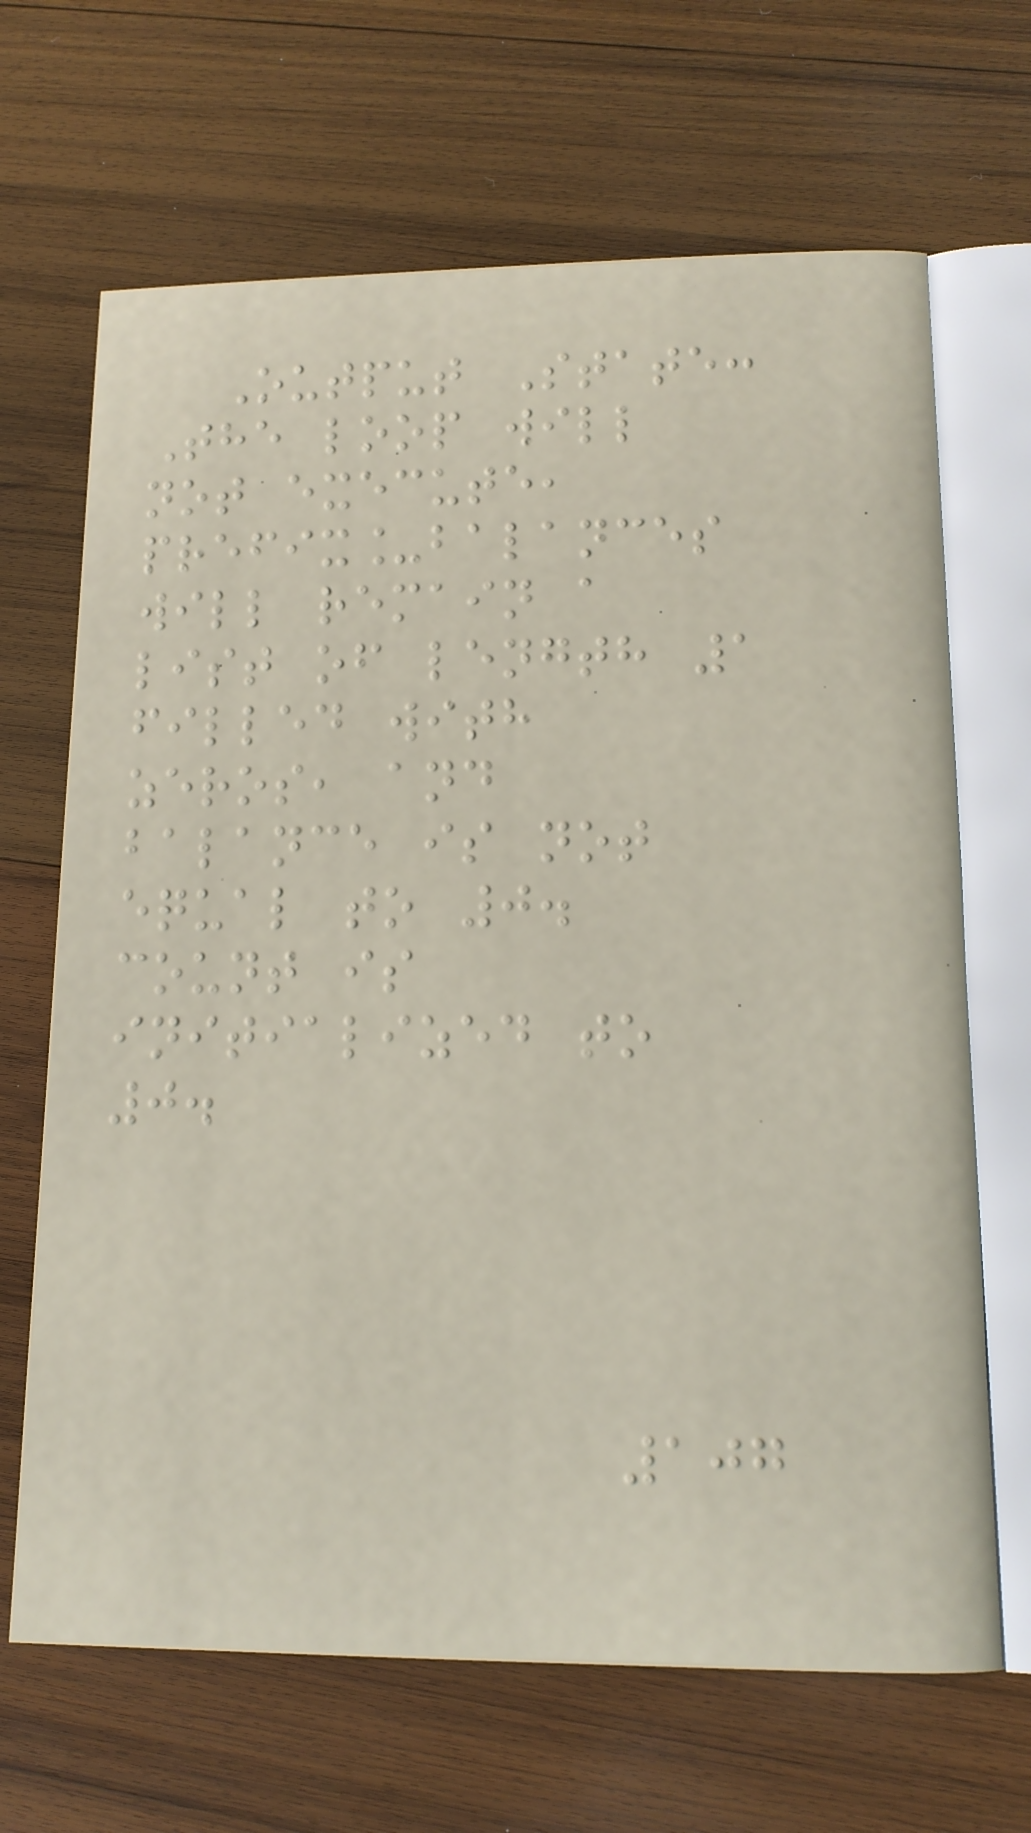Output State:
The loop will
not execute,
prefix_balances
will remain a
list of length 1
filled with
zeros, and
balance is not
equal to 0.
count is
initialized to
0.
107
